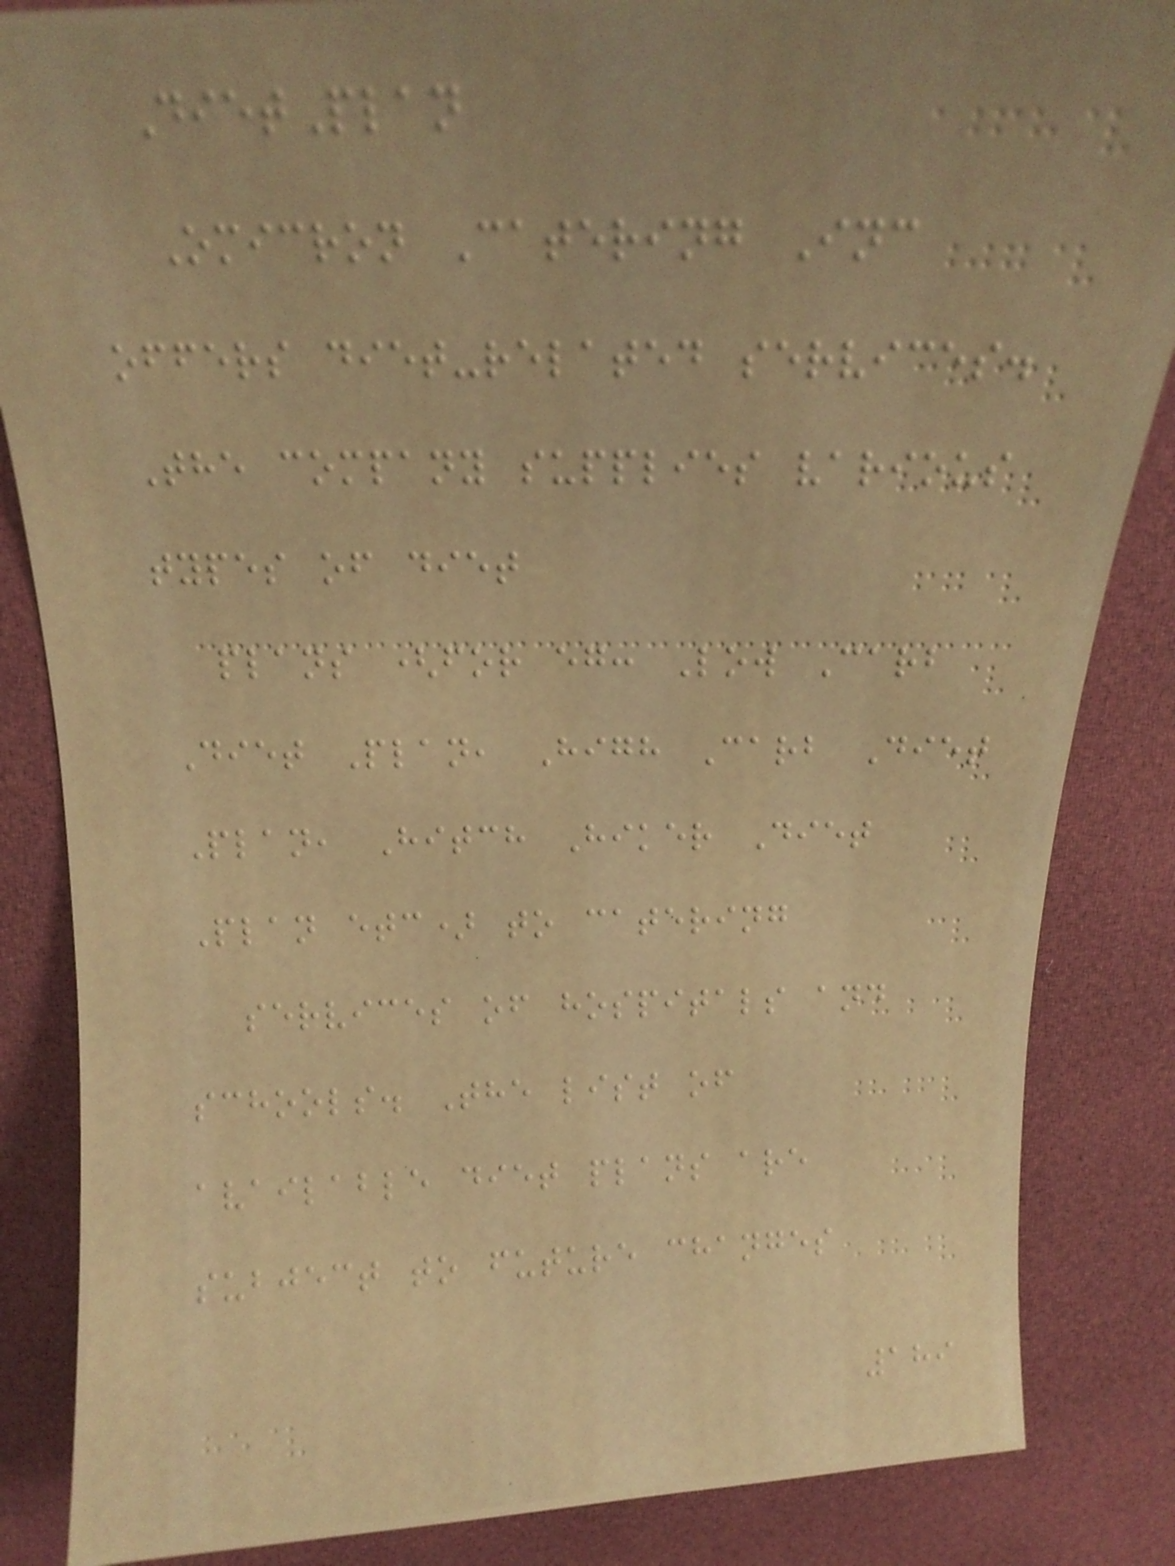DietPlan
Omicron Catering Inc
offers diet-related services.
The company supplies various
types of diet
plans (for eg: Low Carb
Diet Plan, High Carb Diet
Plan, Hitch Hiker Diet
Plan etc) to catering
services of hospitals and
schools. The list of
available diet plans are
subject to future changes
189
